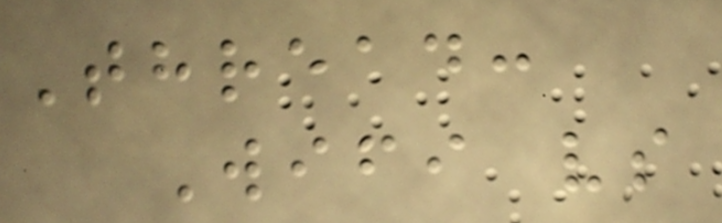Thread:
Wifi vs
